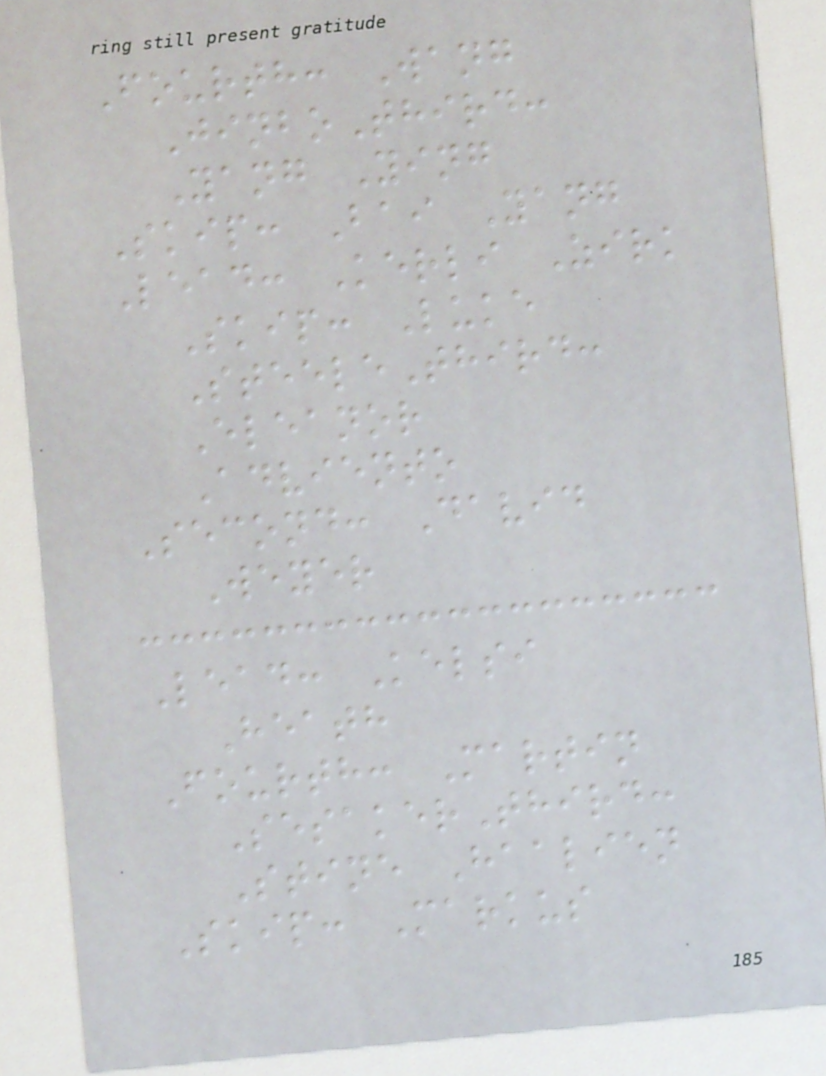Fourth: Wang
JinboThird:
Yang Ying
Skip: Bai Yang
Lead: Kerli Zirk
Skip: Luke
SteeleThird:
Eleanor
Adviento
Second: David
Weyer
Lead: Kelsi
Heath
Fourth: Martin
SesakerThird:
Stine Haalien
Skip: Markus
